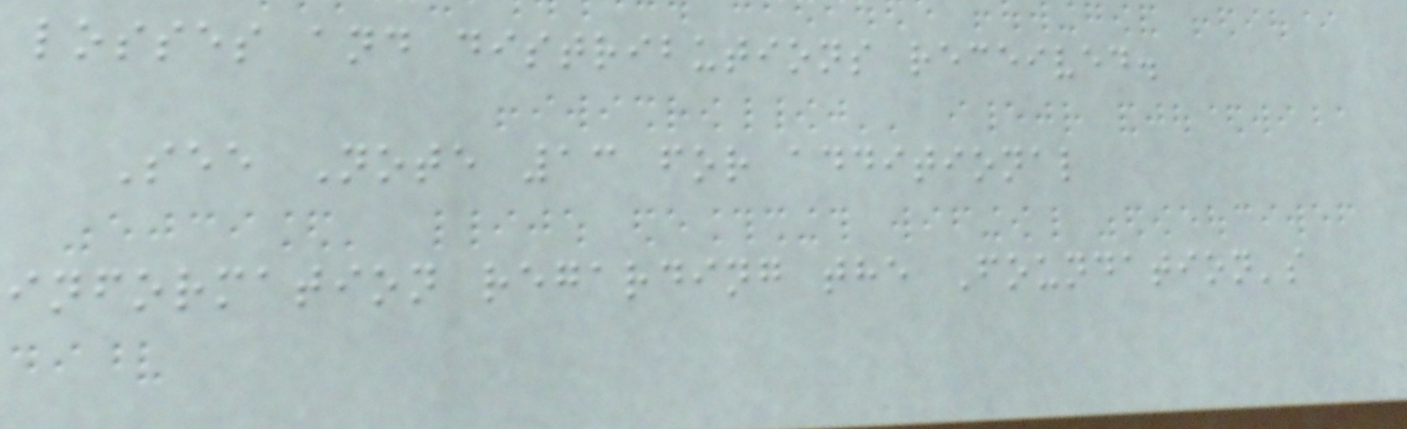losses and distributions received.
See Note 13 for additional
information regarding the Foundation's
